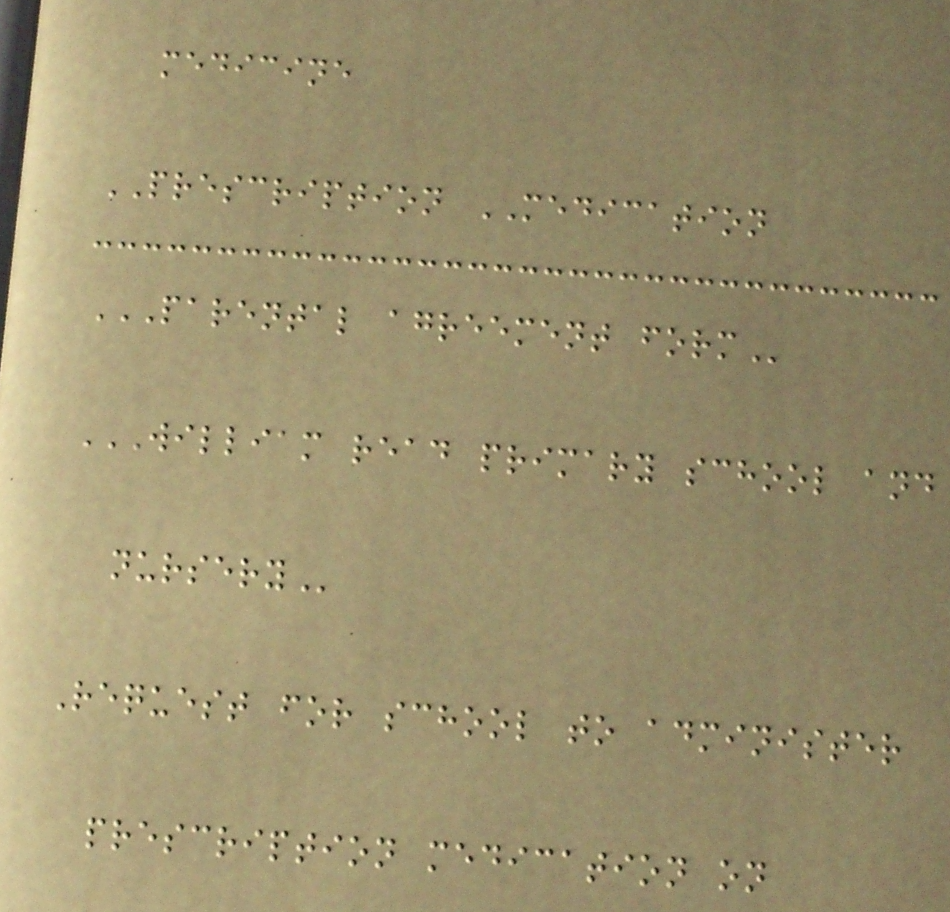medicine
PRESCRIPTION MEDICATION
PARENTAL AGREEMENT FORM
WILLIAM READ PRIMARY SCHOOL AND
NURSERY
Request for school to administer
prescription medication on
